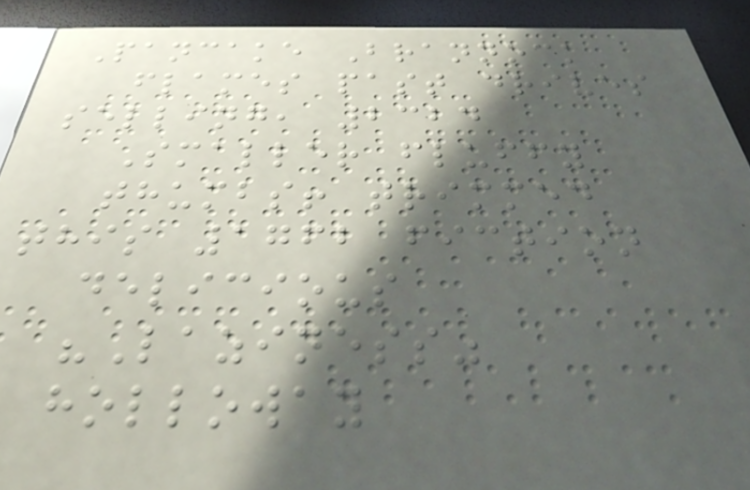Pancake Brannock
flames past drives
selling, 2324
Smaller fluffy
thumbs! trimmed
this 1762 fiction
delicious
"Laziness"
holloway
